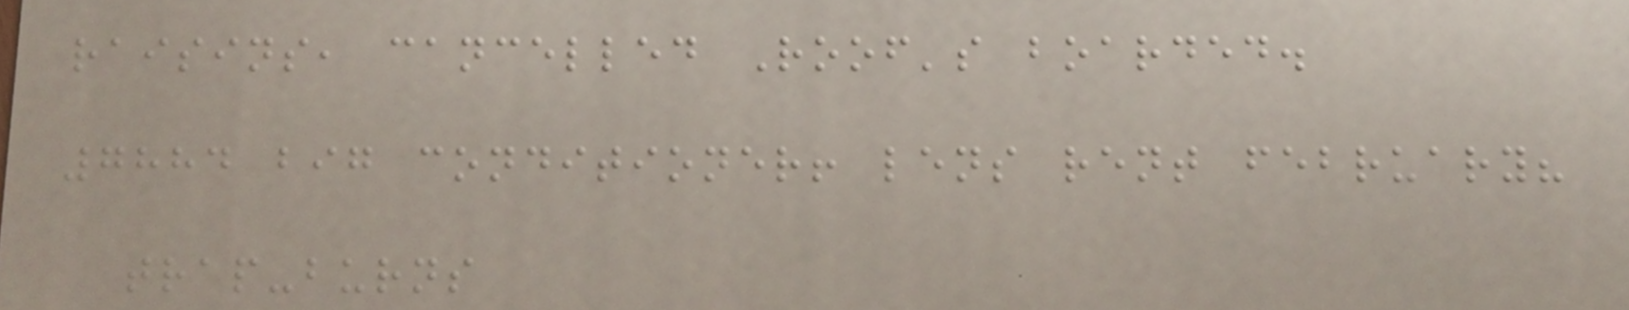raisins, cancelled Roof's boarded.
7884 big conditioner! lens rent february?
trap-burns
